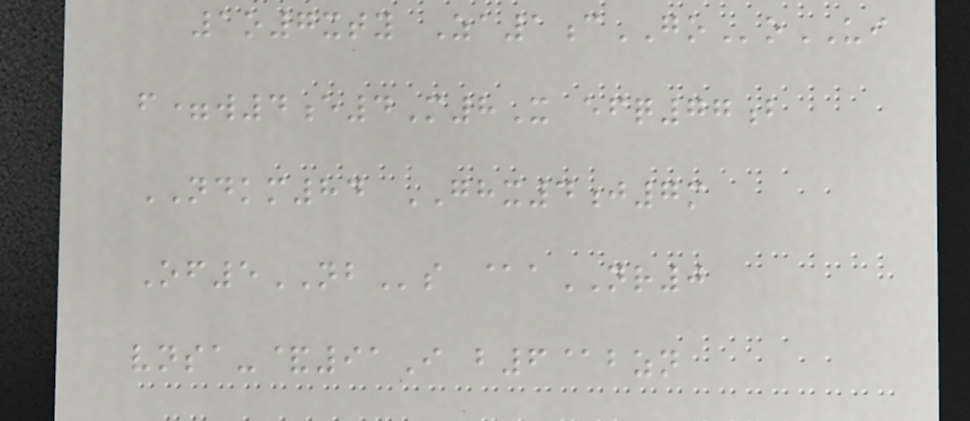1o7xty Za1cGOoUI
f=w4e4M8X efq77b
NDKM84 GHX4j7m
Of5NBs @aNR0
vnsa-&91I b6@bzn
